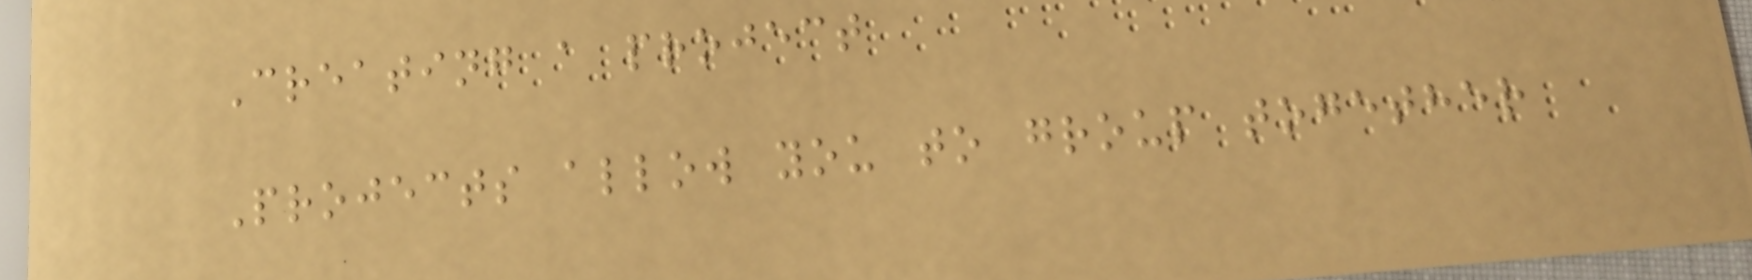Creating a project
Projects allow you to group together
